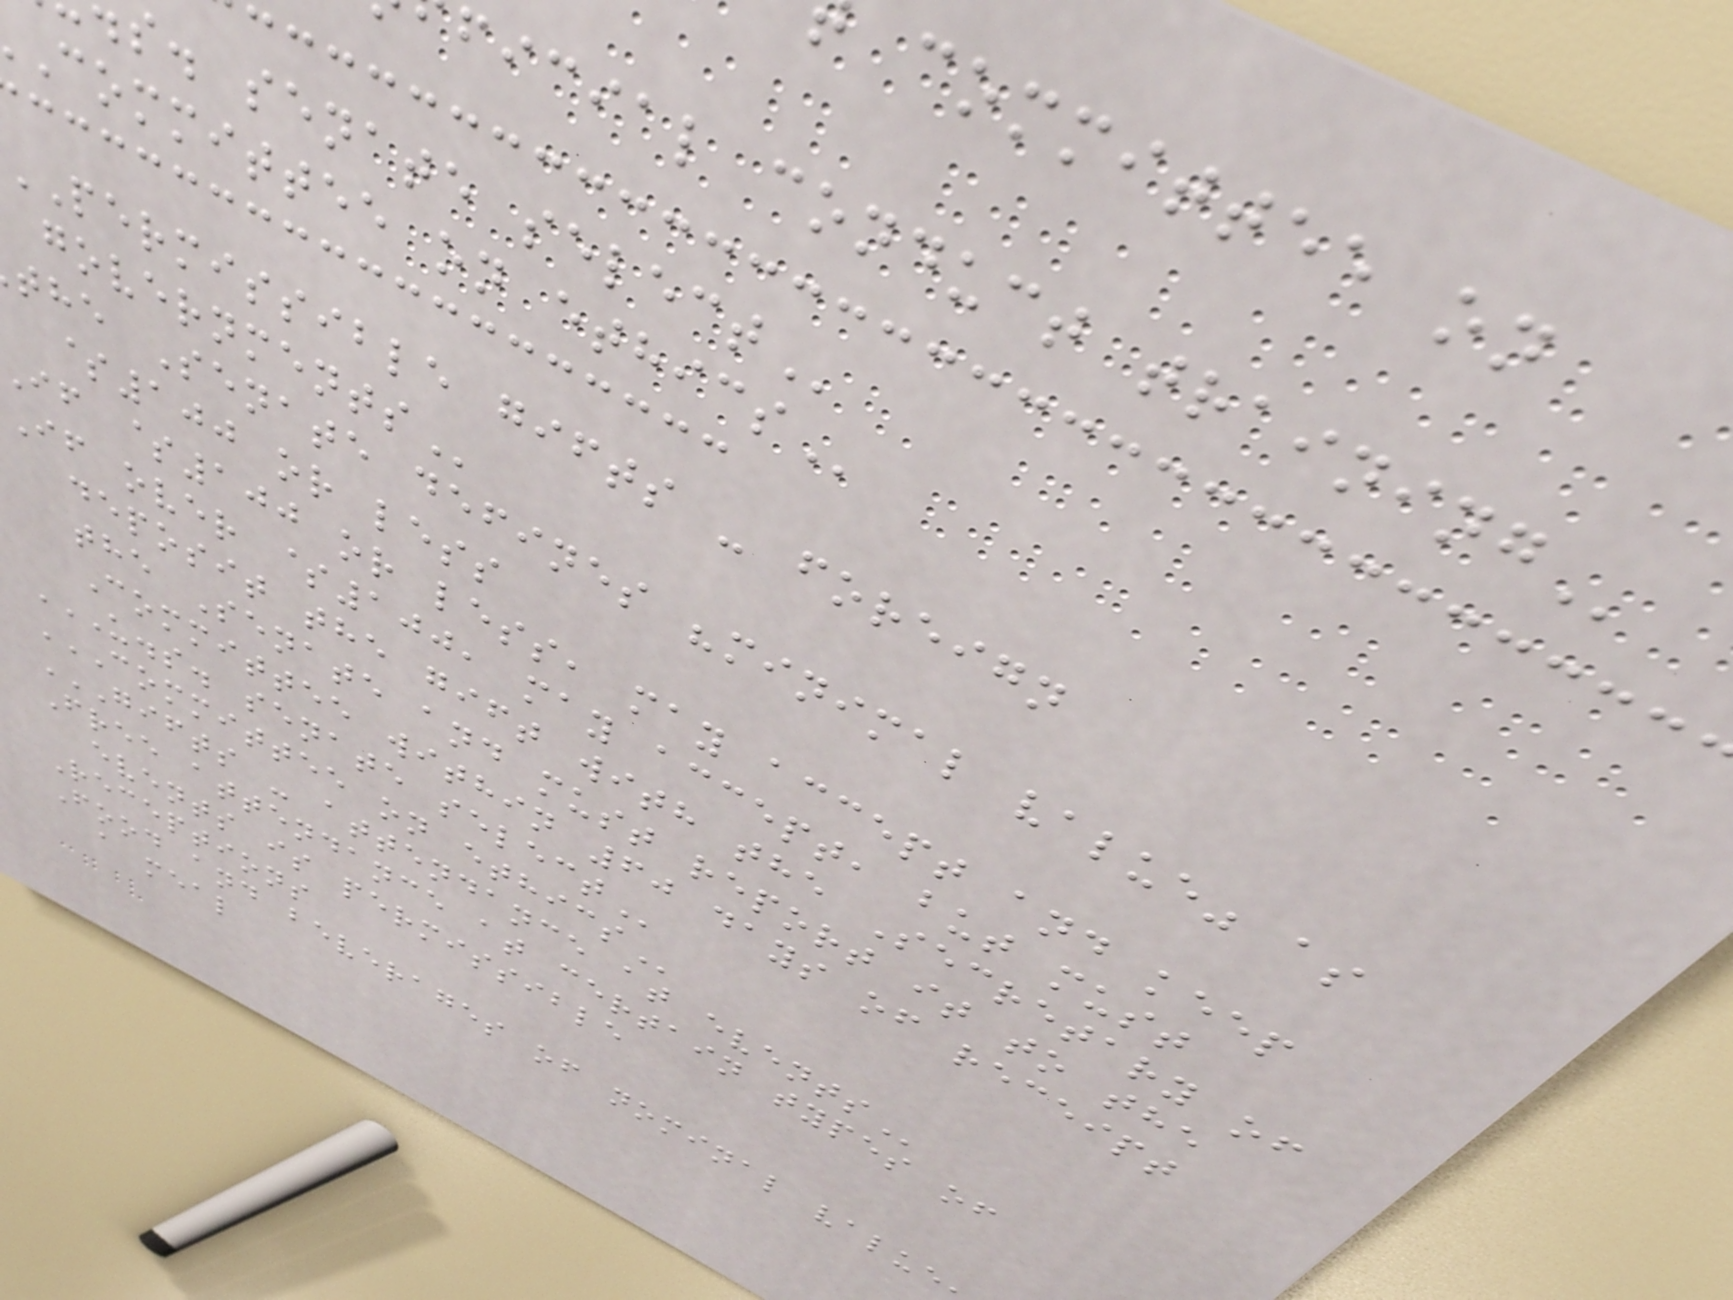committee on
ficial conduct
s. senate
committee on
PERMISSIBLE gifts - foreign
the Senate defines "minimal value" as
$100 or less
if $100 or less, may accept and keep
If over $100, may accept, but must
deposit the gift with the Secretary of
the Senate and must report it to the
Committee within 60 days of receipt
U.S. SENATE SELECT
COMMITTEE ON ETHICS
GIFTS - ATTENDANCE AT EVENTS
Free attendance at certain types of
events is permissible
Receptions
Food and beverages of nominal value
a meal
